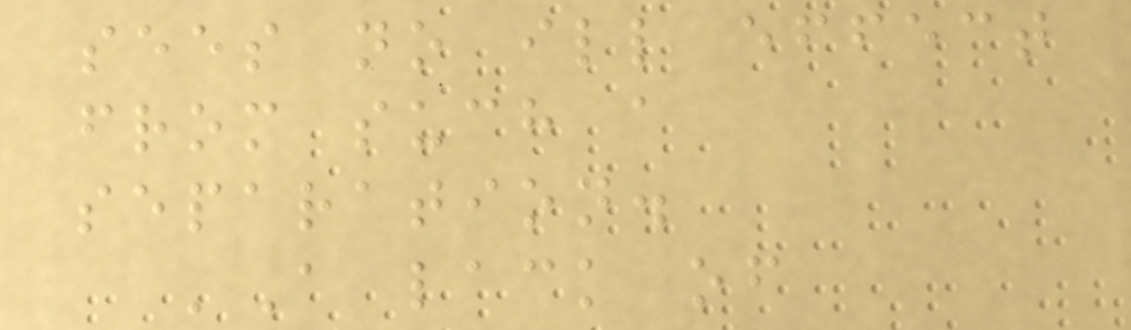sees no ill effect
from such a
separation.
'A lack of
